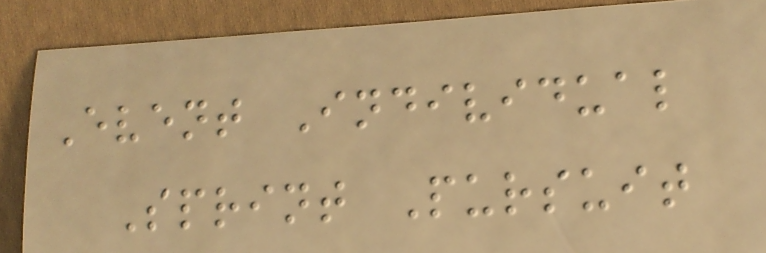Event Individual
Sprint Pursuit
